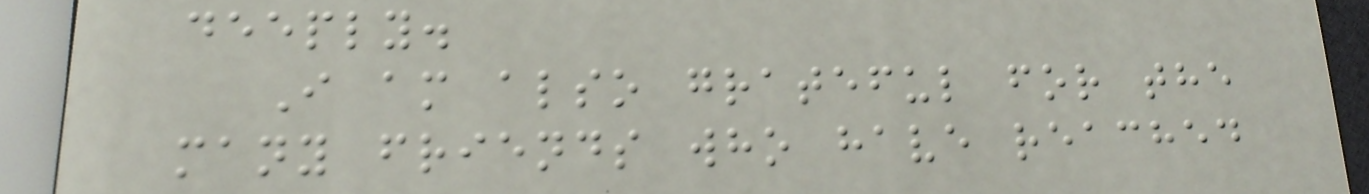deeply.
I am also grateful for the
many friends who have reached
